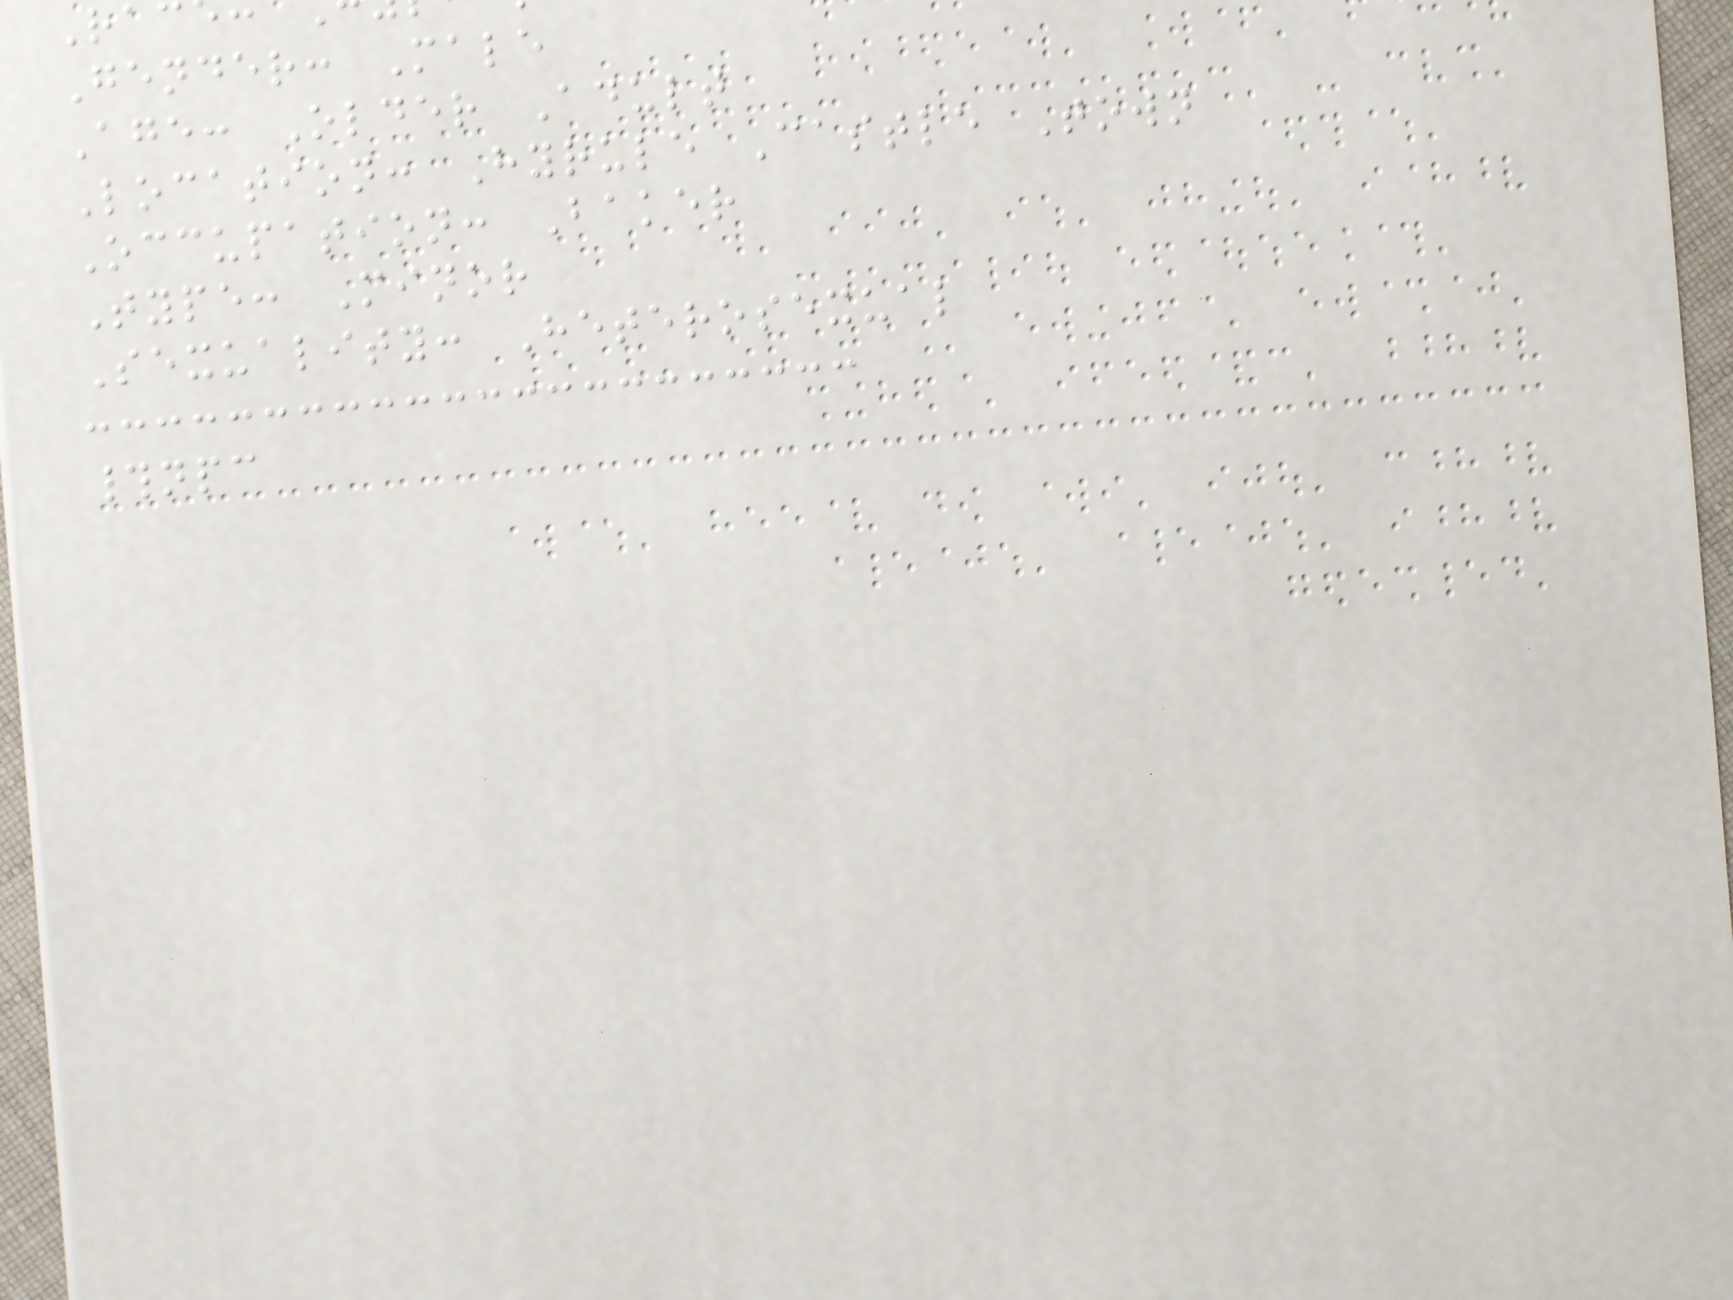Gender: Male
Age: Older Adult
Location: Hyrule Castle Town
Occupation: Baker
Type: Minor
Sexuality: Heterosexual
#npc
